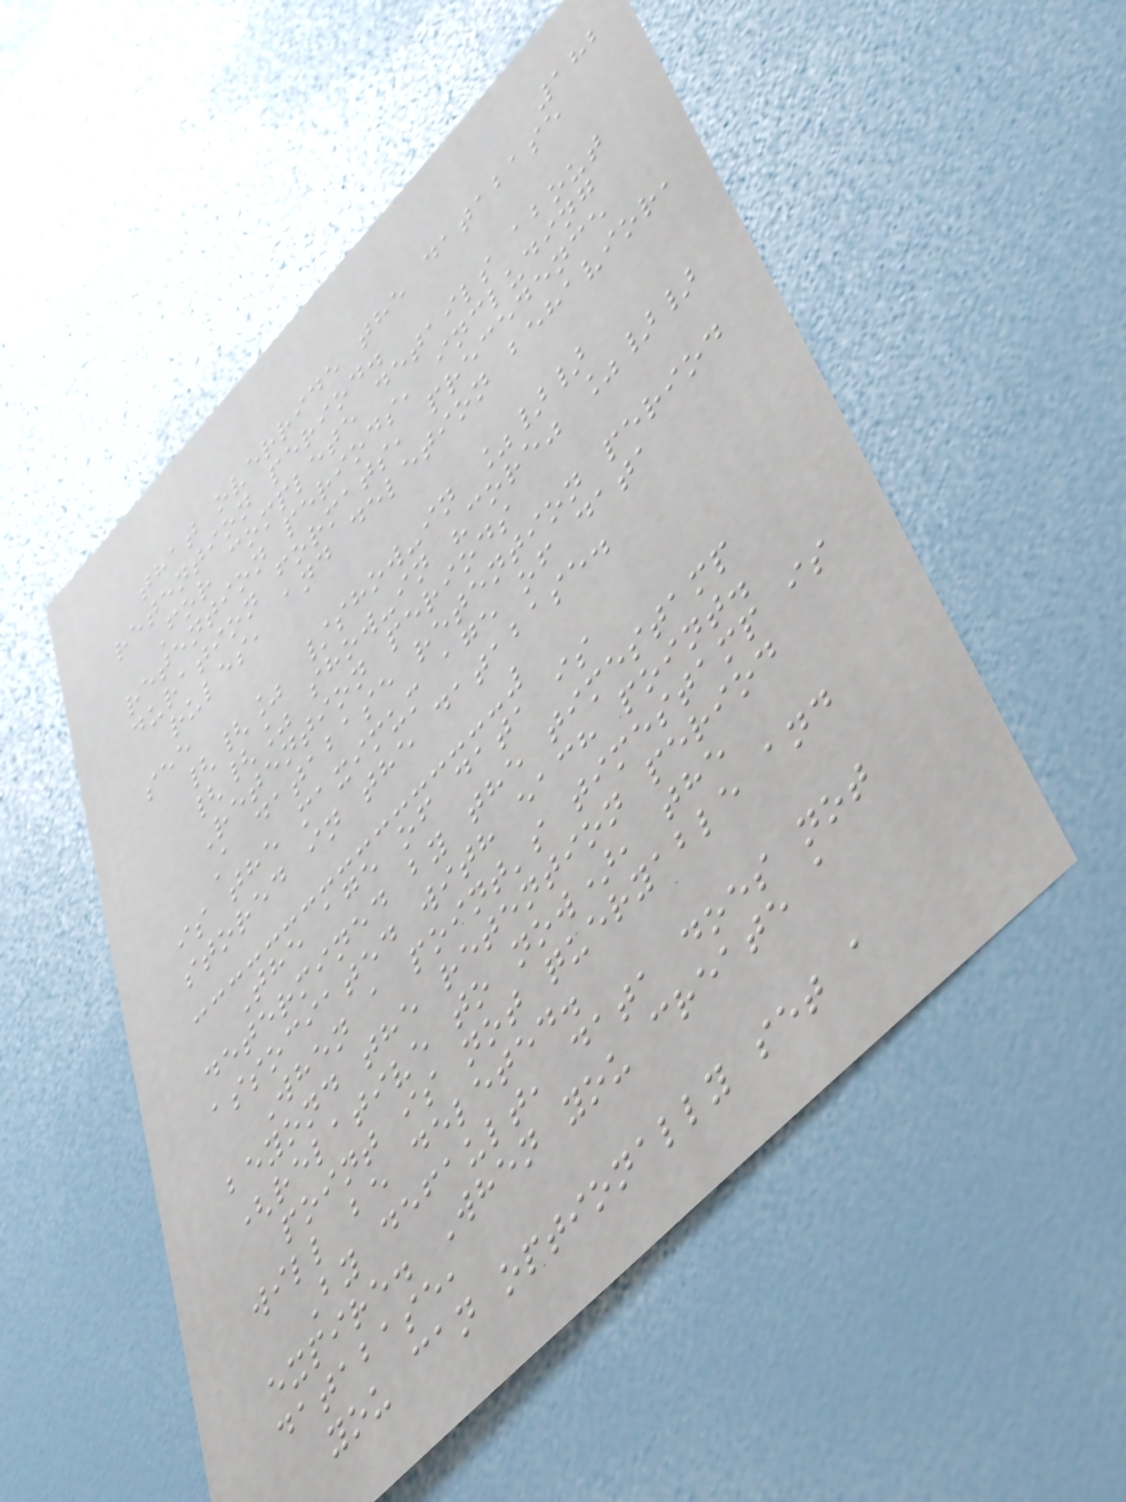182
that override the database
retention period.
For complete details about
retention periods, including
duration formats, precedence
rules, and deletion behavior,
see
{{% /show-in %}}
{{% show-in "core" %}}
Retention periods
A database retention period
is the maximum age of data
stored in the database.
The age of data is
determined by the timestamp
associated with each point.
When a point's timestamp is
beyond the retention period
(relative to now), the
point is not queryable and
will be deleted.
By default, data does not
expire. When you create a
database,
you can optionally set a
